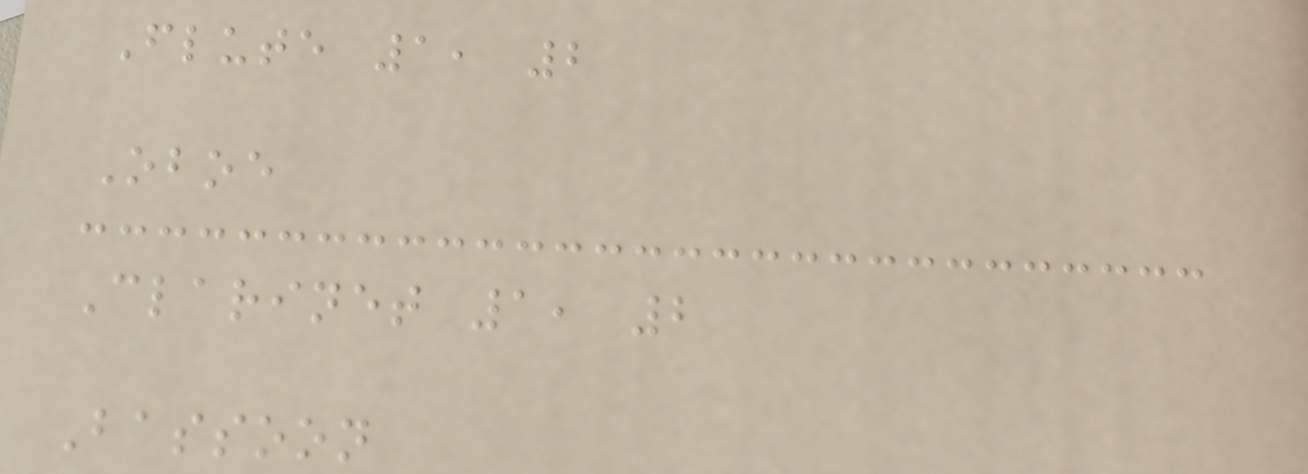Flute 1, 2
Oboe
Clarinet 1, 2
Bassoon
